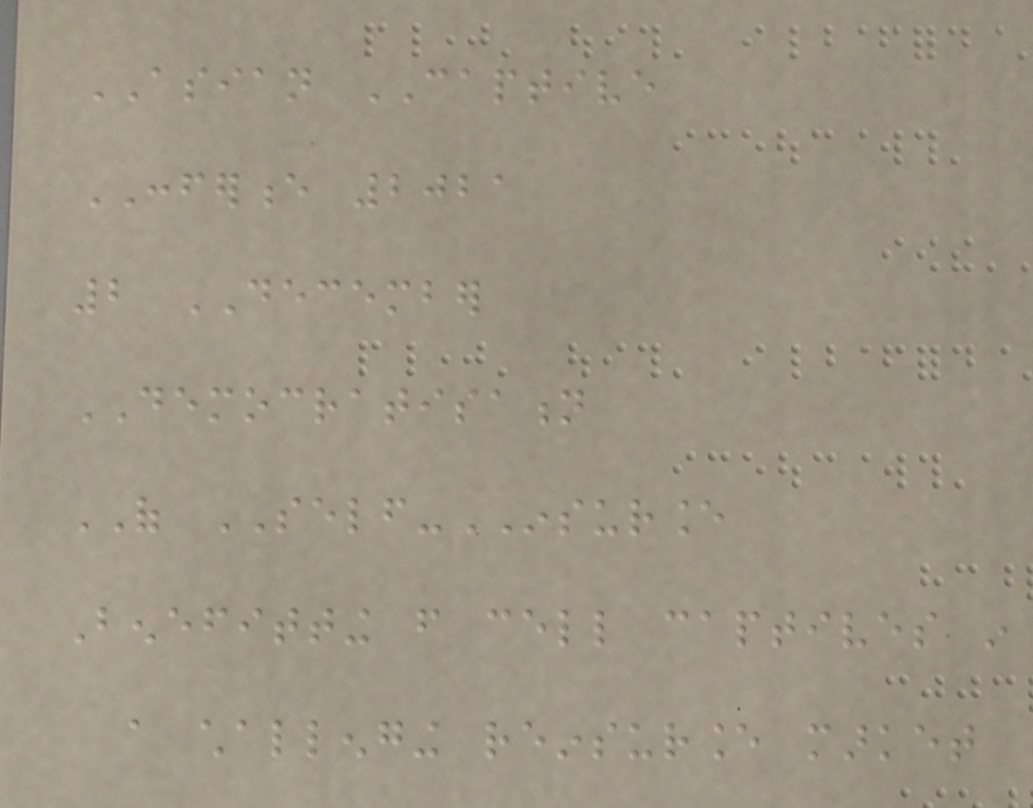ASIAN CAPTIVE
CONFERENCE 2021
2 DECEMBER
DEMOCRATISATION
OF SELF-INSURANCE
Benefitting from cell captives in
a challenging reinsurance market
